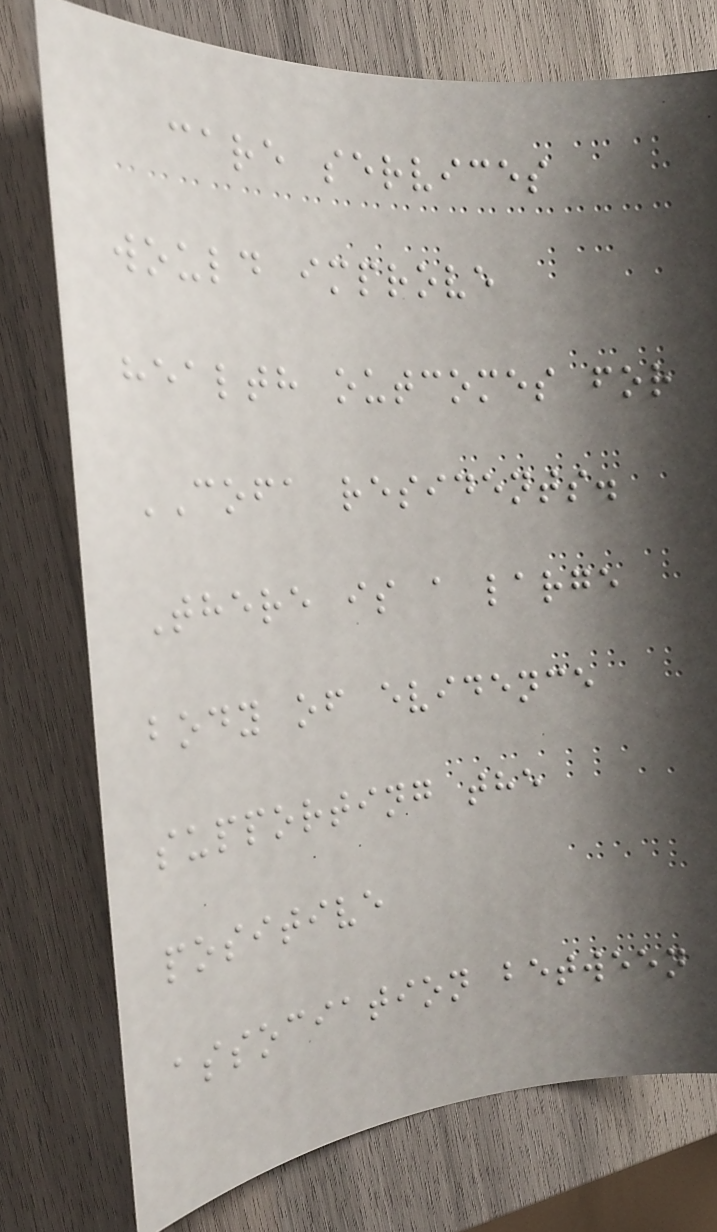care services
would improve
health outcomes for
COFA residents.
There is a large
body of evidence
supporting the
positive
association between
